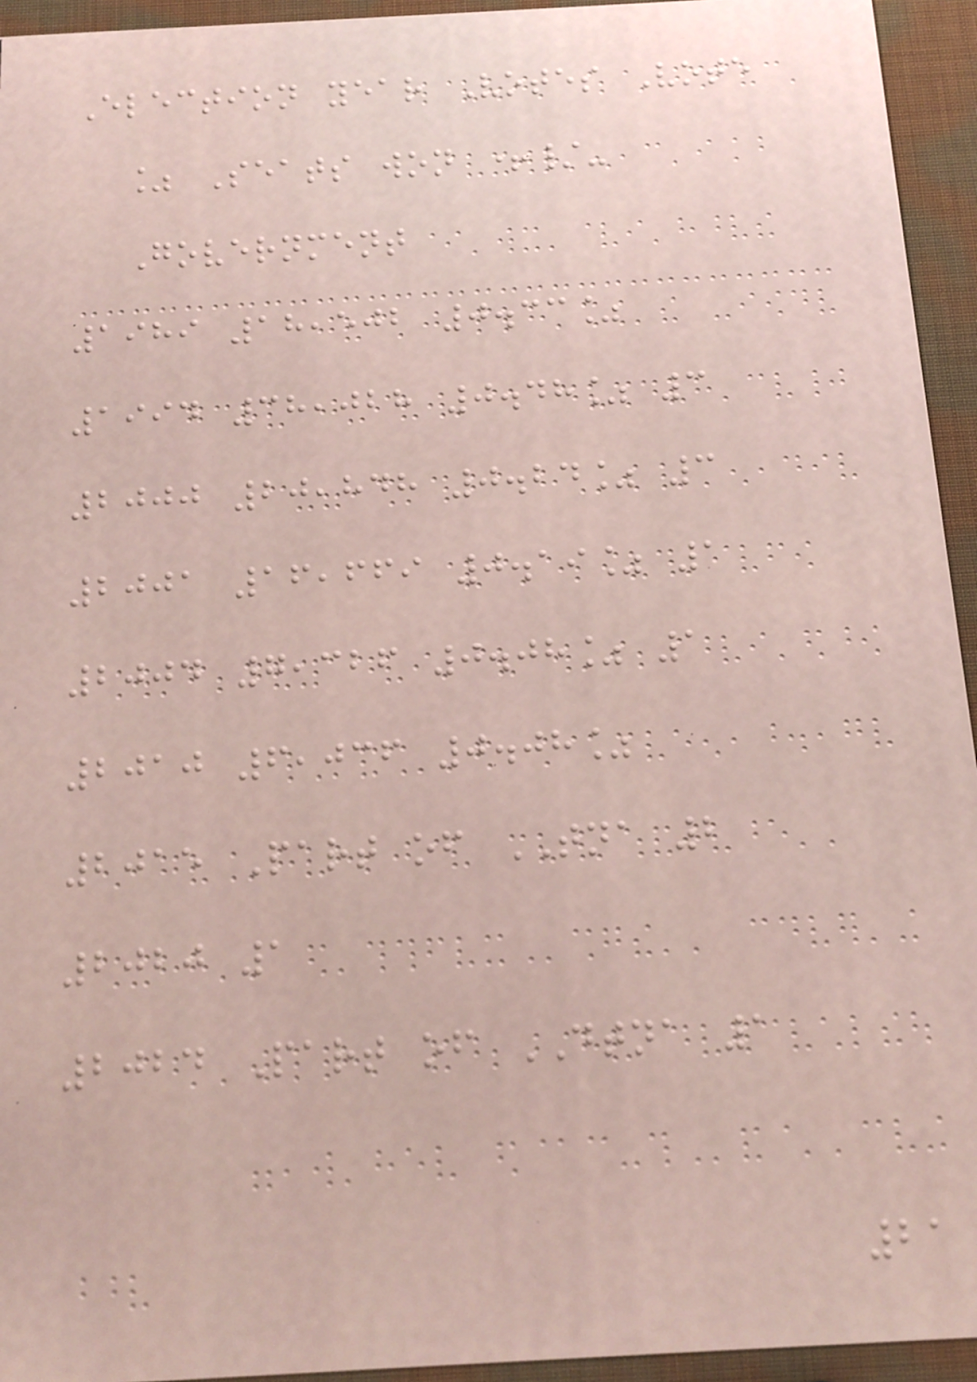Election year Votes Vote
% Seats won +/-
Government
1989 18,502 0.33%
1994 38,028 0.48% 3
2000 20,848 0.24% 3
2001 16,669 0.19% 1
2004 7,326 0.08% 1
2010 6,036 0.08%
2015 Part of TNA 2
2020 1
2024 Part of DTNA 1
21
